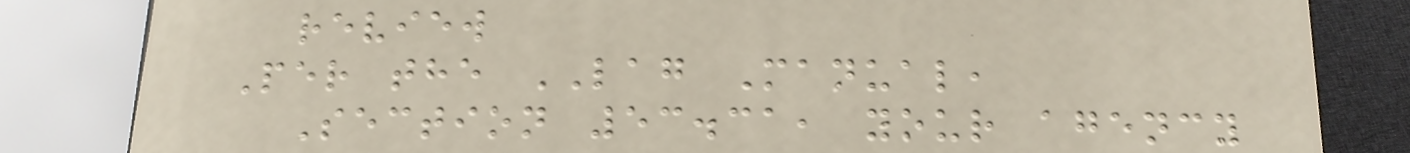review
Per the LAG Manual,
Section 53.31, your agency
